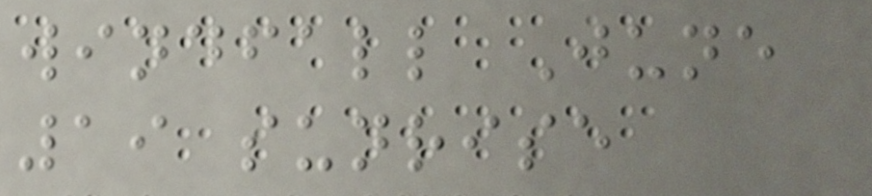windfall June
19 sunrise
